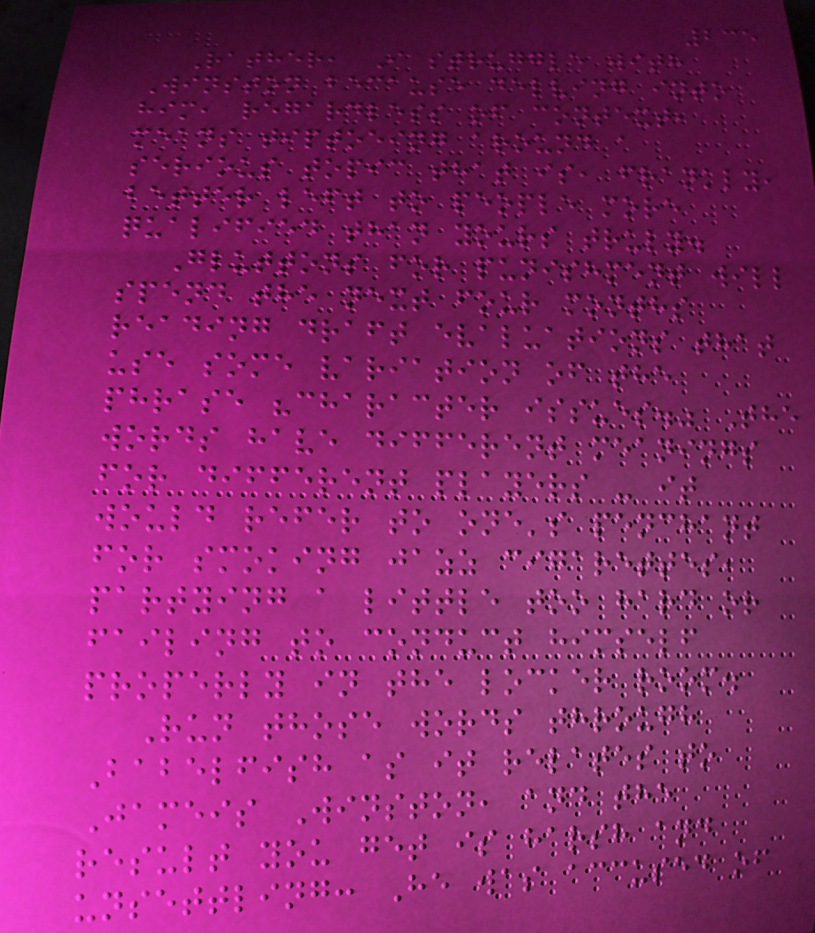235
Rather, I struggle with
Winston because delving into
him, regardless of context,
means tiptoeing around a
serious topic that is, frankly,
better left to people more
qualified than yours truly.
Gluttons for punishment will
spend the next four months
reading draft evaluations that
use some variation of the
phrase "character issues." The
words have different meanings
for different players - it
would refer to one's penchant
for smoking jazz cigarettes,
partying a little too hard or
failing to conduct himself
properly in the locker room.
Run those words through
Babelfish as it relates to
Jameis Winston, and the
result you get is harsh and
unsettling: He was accused of
